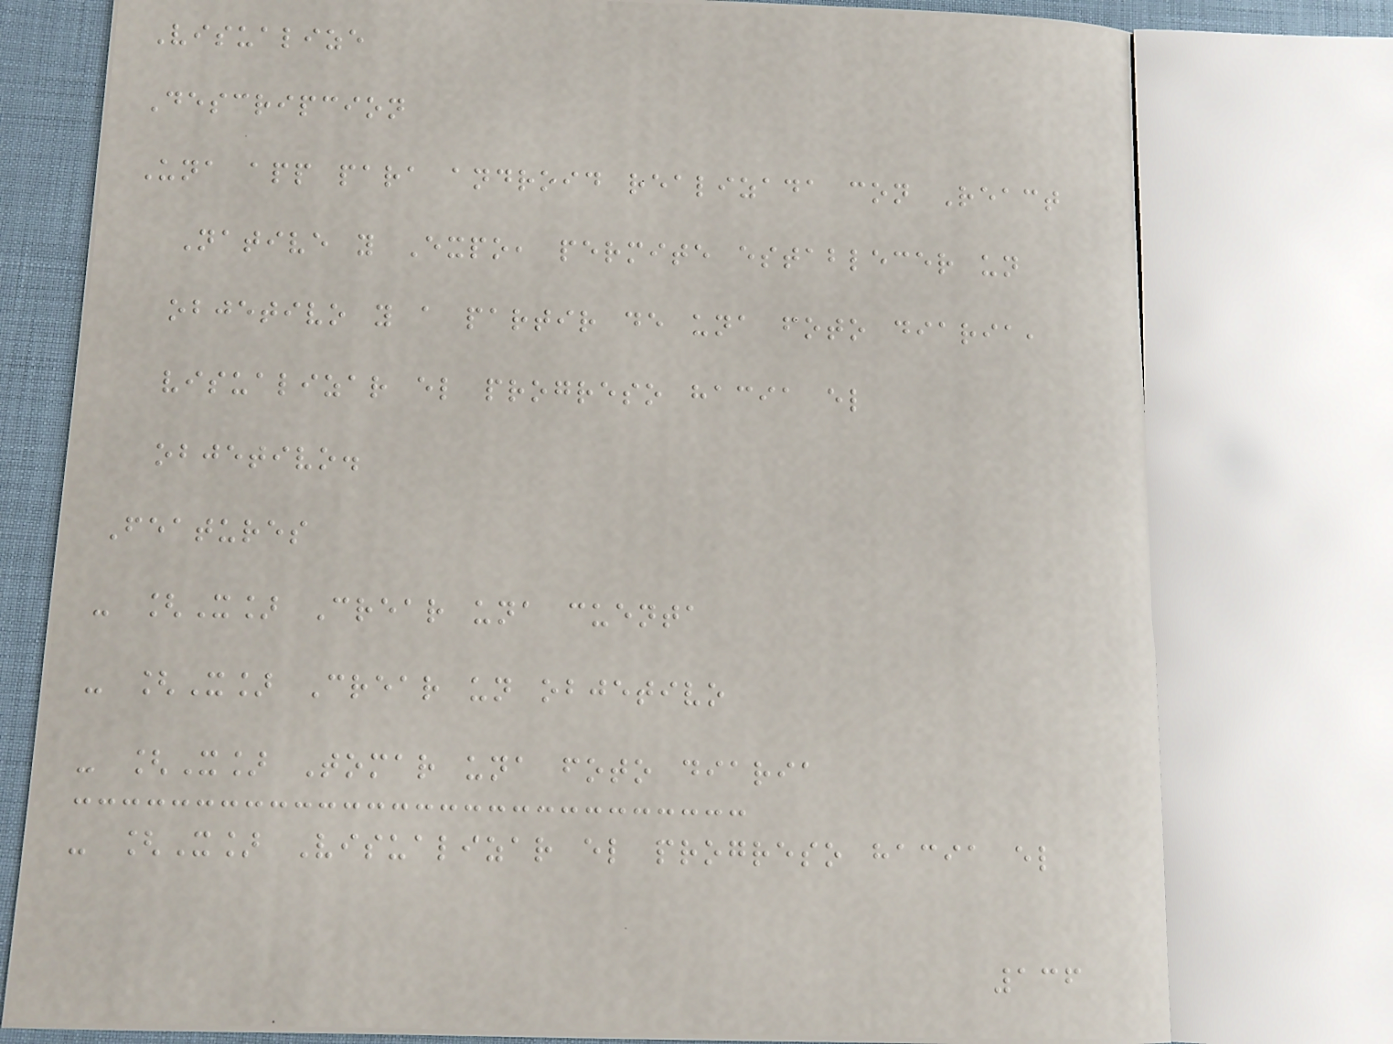Visualize
Descripcion
Una app para android realizada con React
Native y Expo, permite establecer un
objetivo y a partir de una foto diaria,
visualizar el progreso hacia el
objetivo.
Features
- [X] Crear una cuenta
- [X] Crear un objetivo
- [X] Tomar una foto diaria
- [X] Visualizar el progreso hacia el
136
